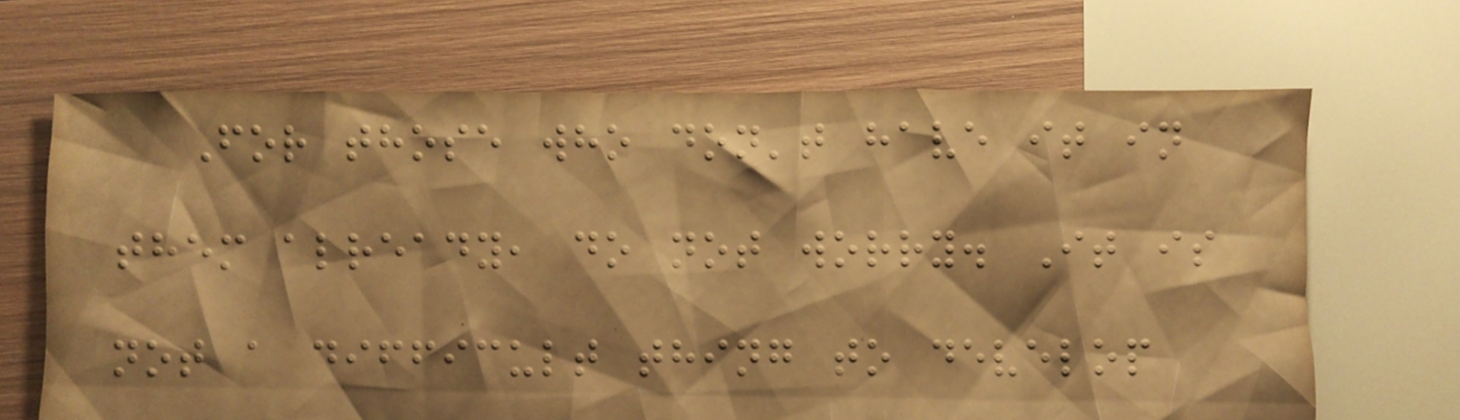For those who don't have it in
them already, do not worry. It is
not a difficult thing to develop
